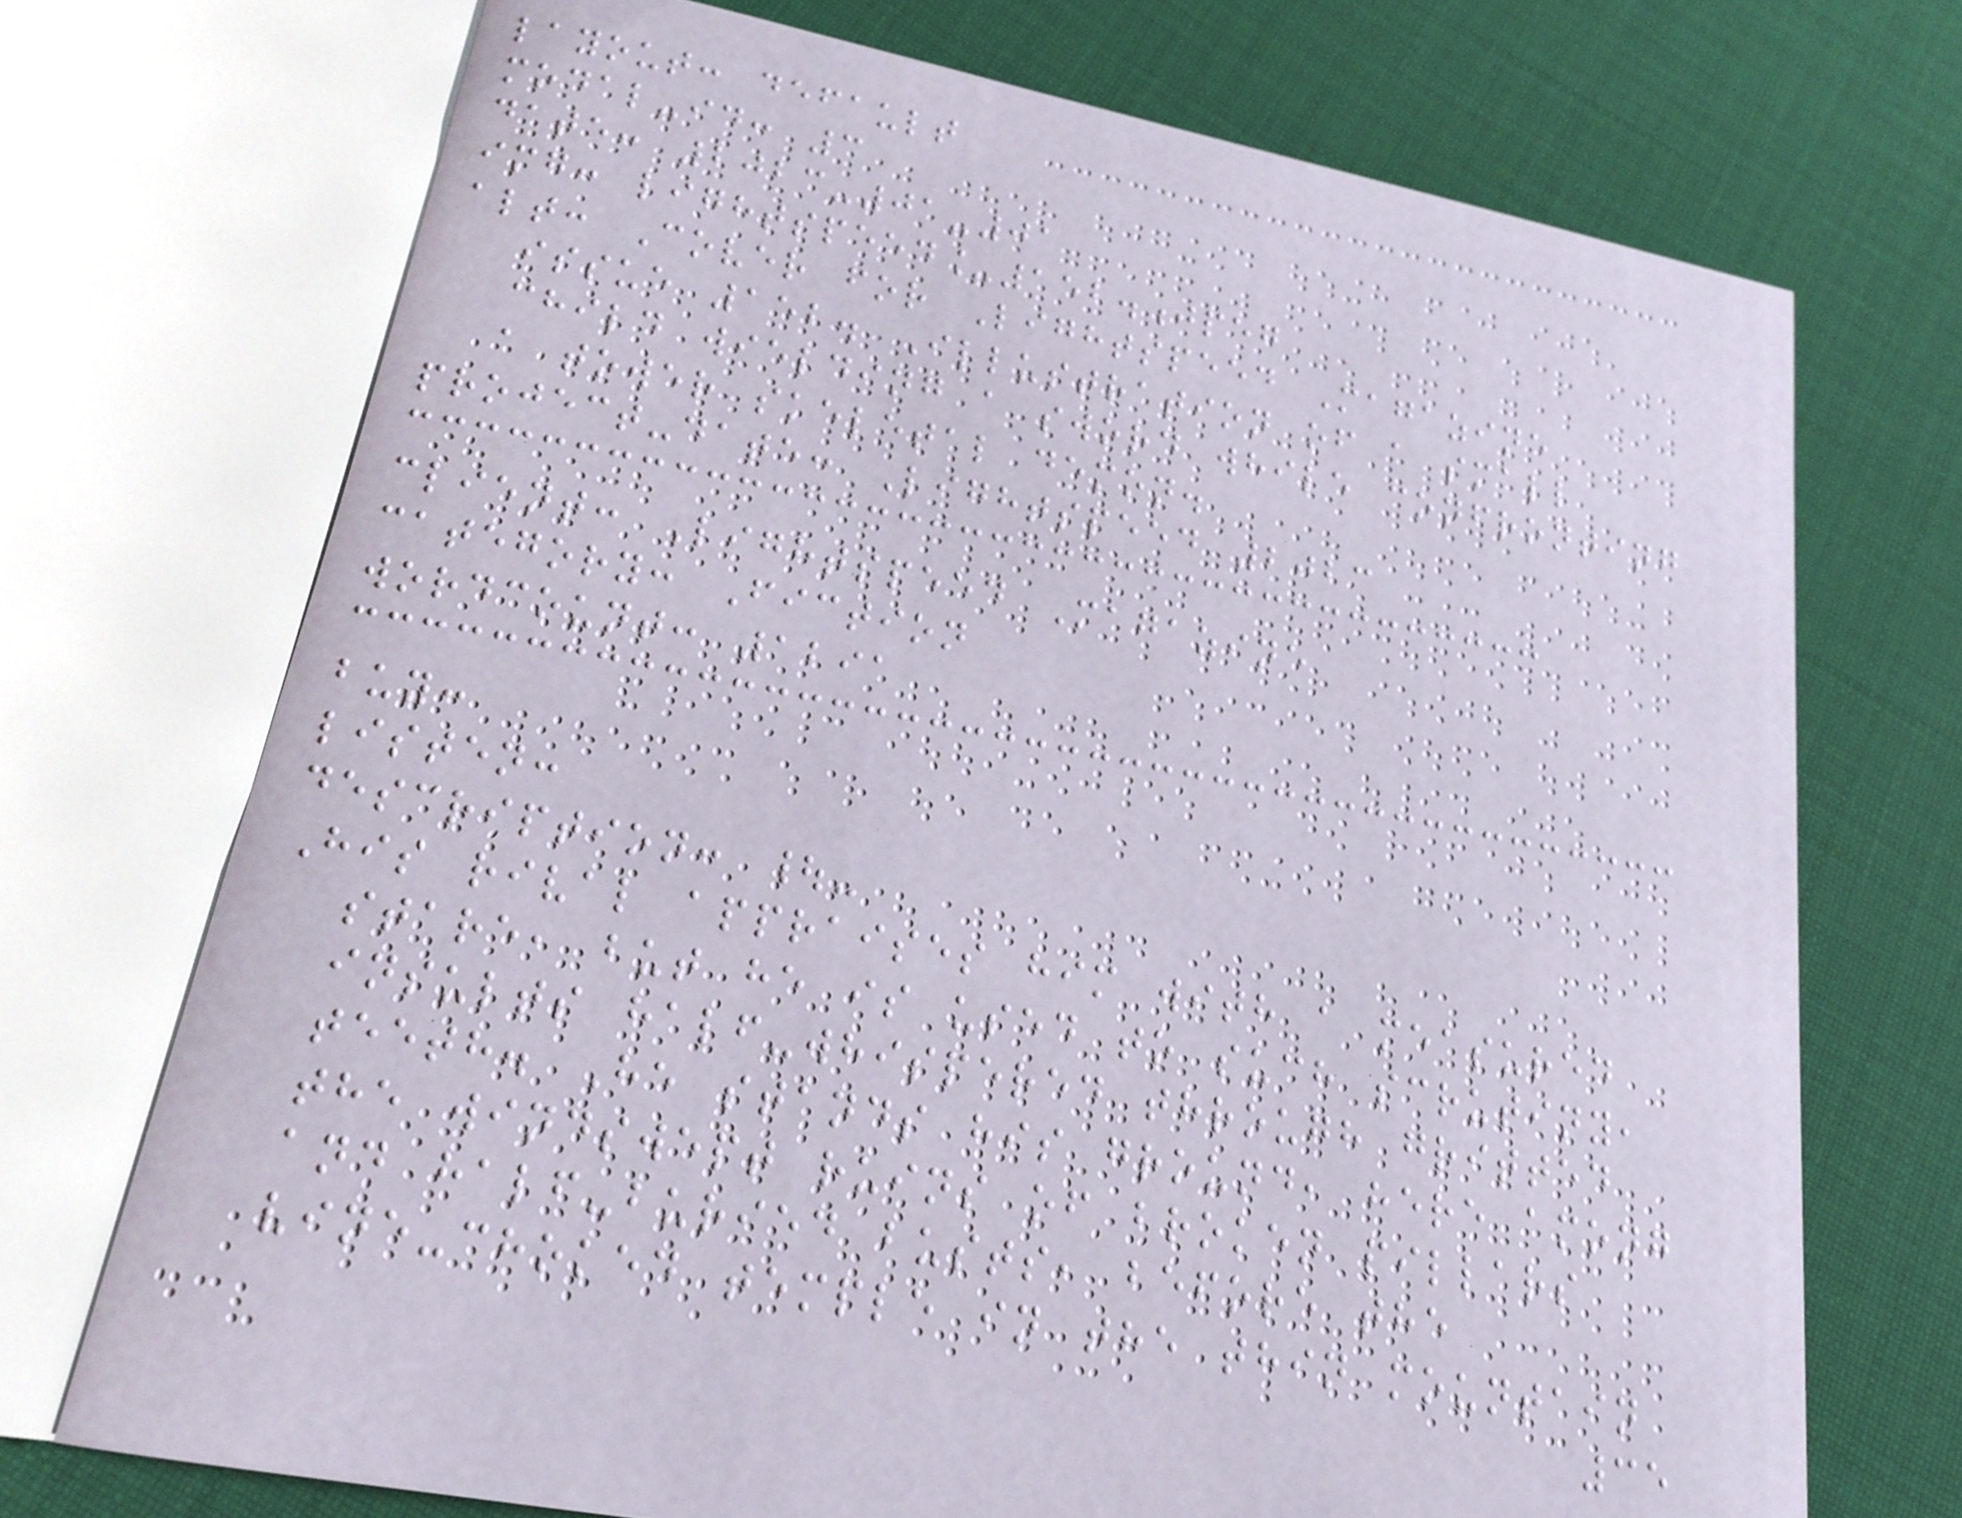layout: default
modal-id: 3
date: 2023-01-01
img: lightspeed_152.jpeg
alt: Cover for Lightspeed Magazine
issue 152. Illustration of a small
child wielding a sword while confronting
a tower skeletal demon.
project-date: Lightspeed 2023
client: Lightspeed Magazine
category: Fiction
wordcount: 1291
buy:
listen:
description: |-
His rival appraises him with a measured
stare, but he is used to such scrutiny,
insults half-whispered through gritted
teeth. He stands his ground, here among
the windswept ruins of broken pillars
and half-buried busts, before the
vine-choked temple in the thin mountain
35
